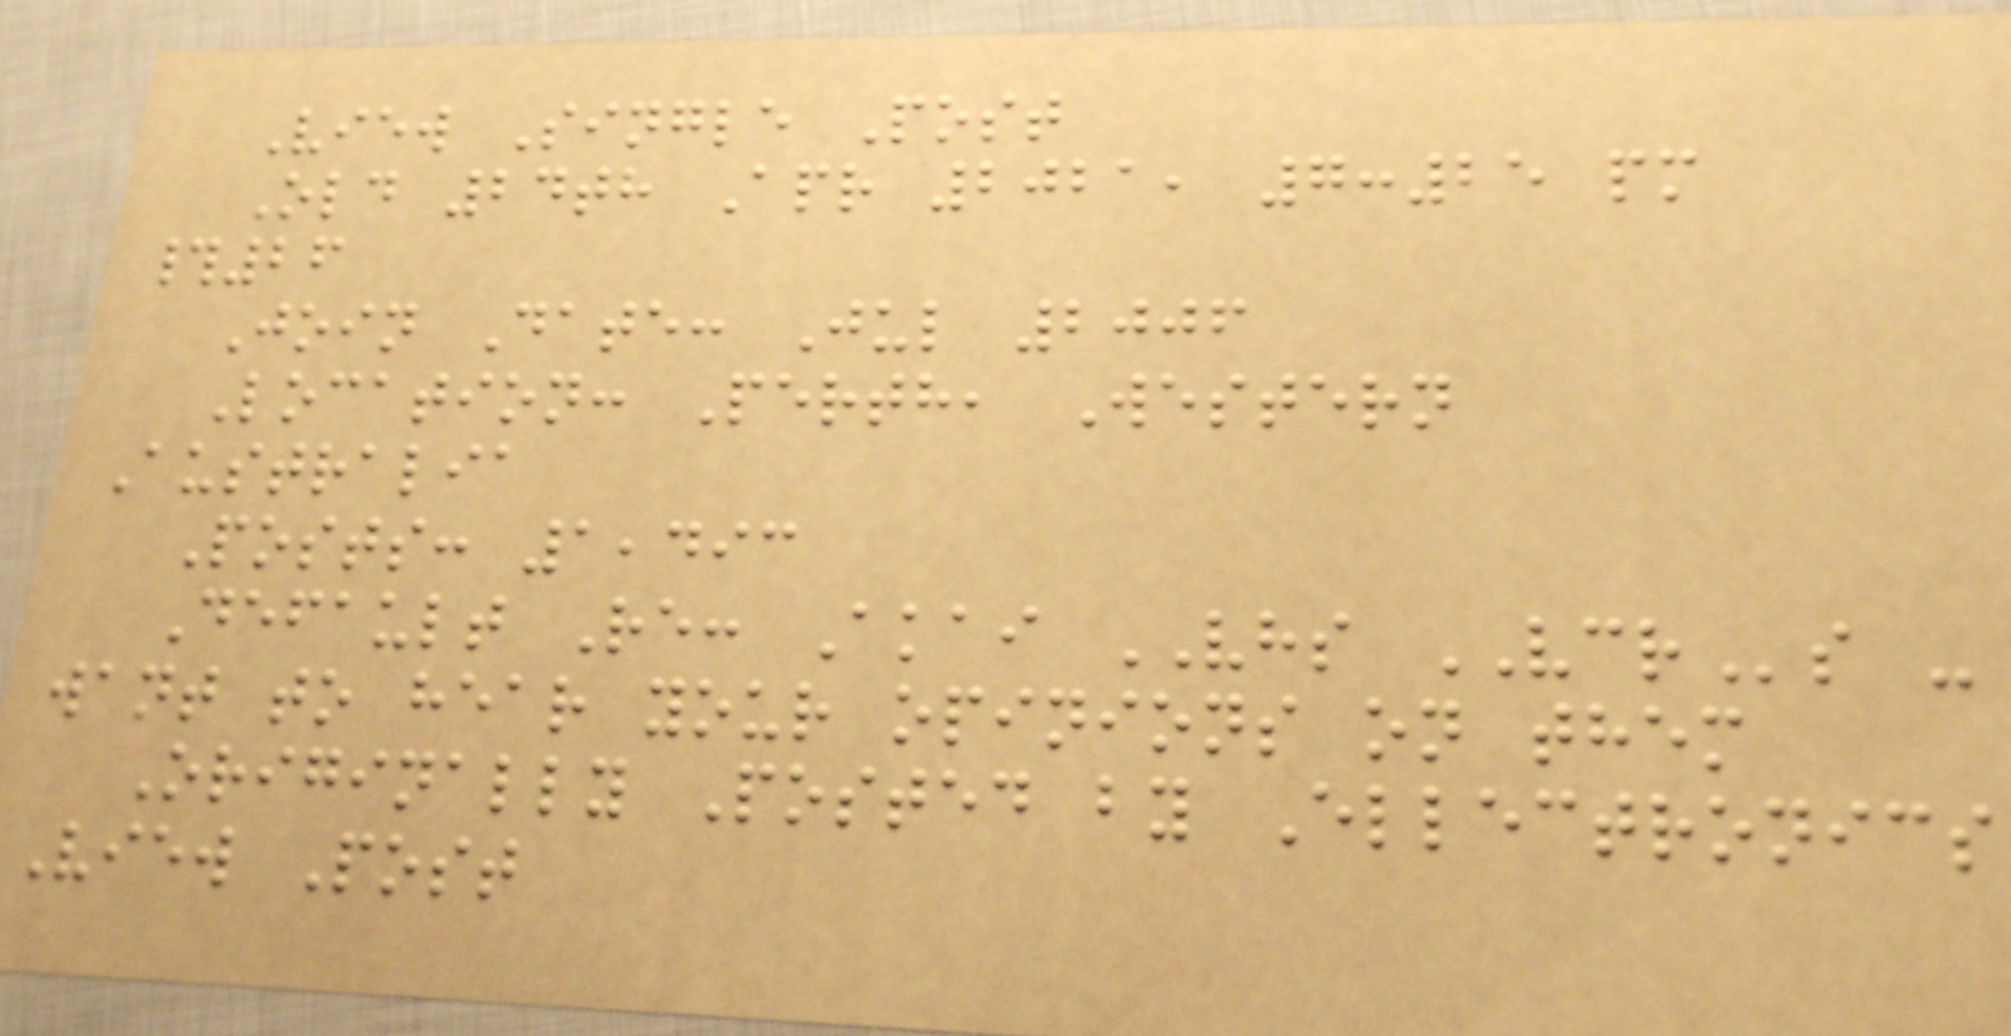View Single Post
Old 24th Apr 2021, 7:25 pm
#26
Join Date: Jul 2006
Location: Perth, Western
Australia
Posts: 1,493
Default Re: Akai VHS VCRs -
want to hear your opinions on them
Originally Posted by Ellectronics
View Post
